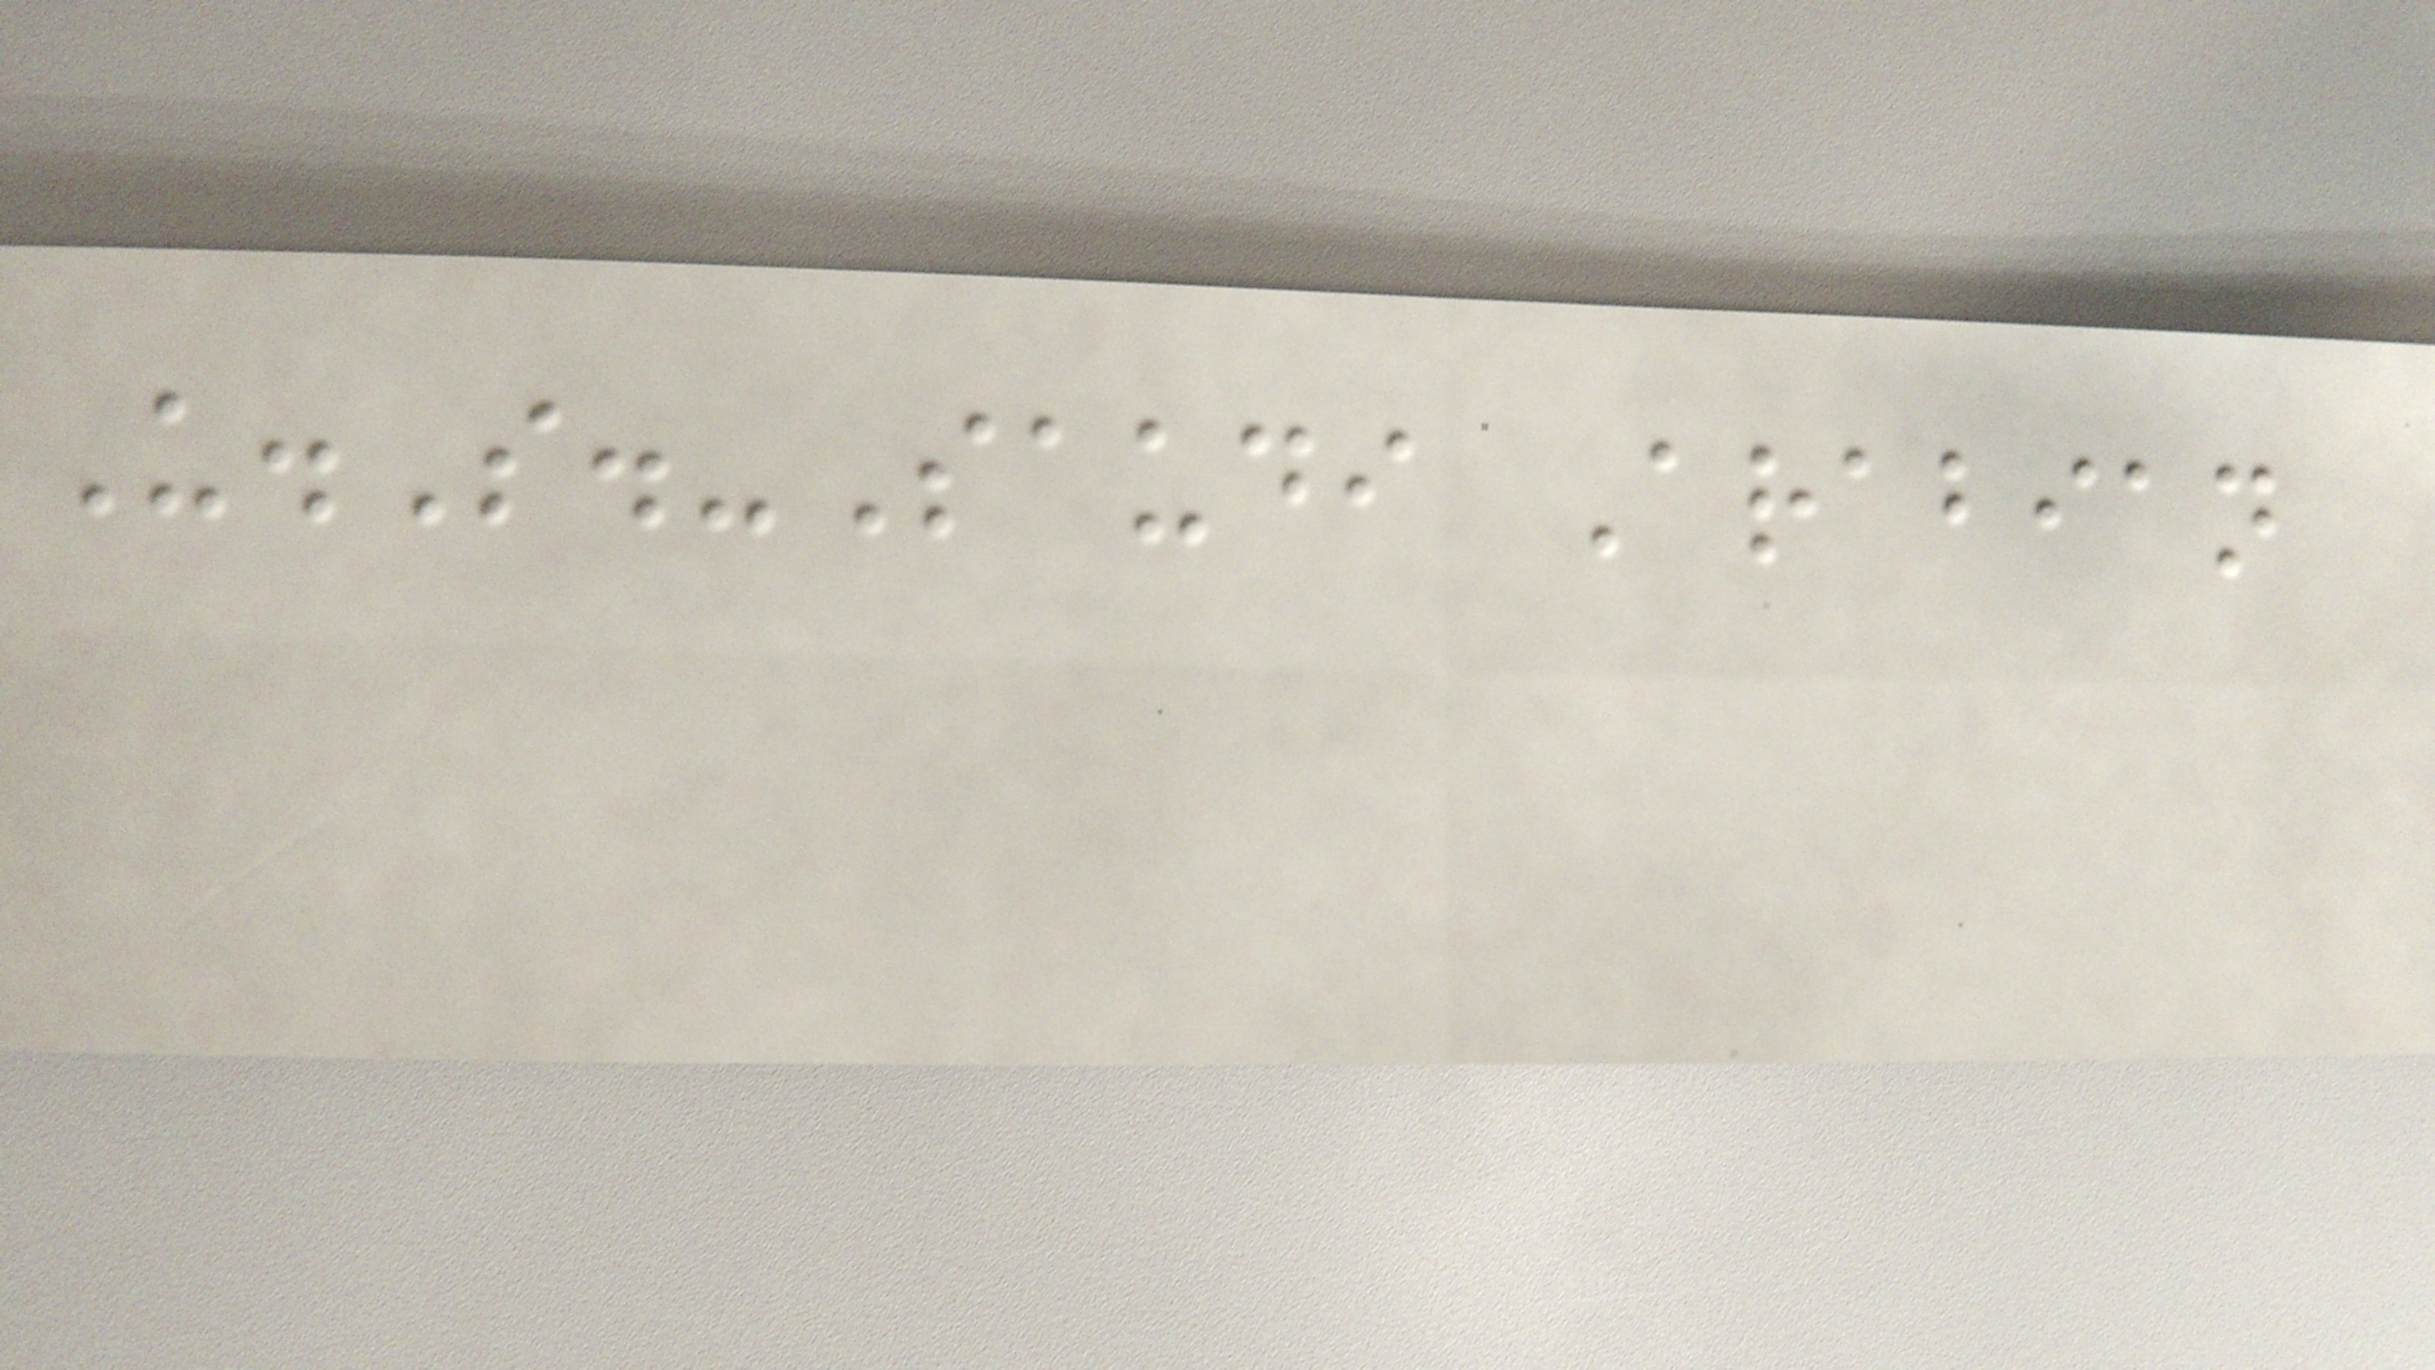U.S.-Saudi Arabian
